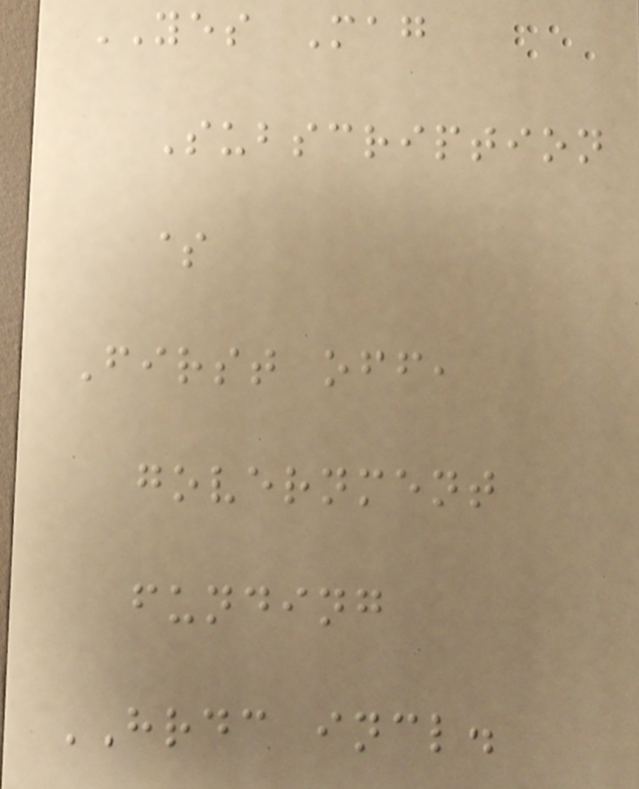YES Mag
Subscription
$
First off,
government
funding
HRDC incl.
